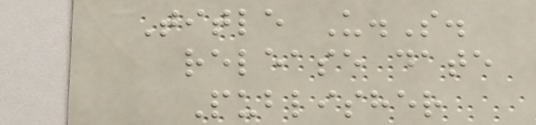Title U.S.
release date
Publisher
